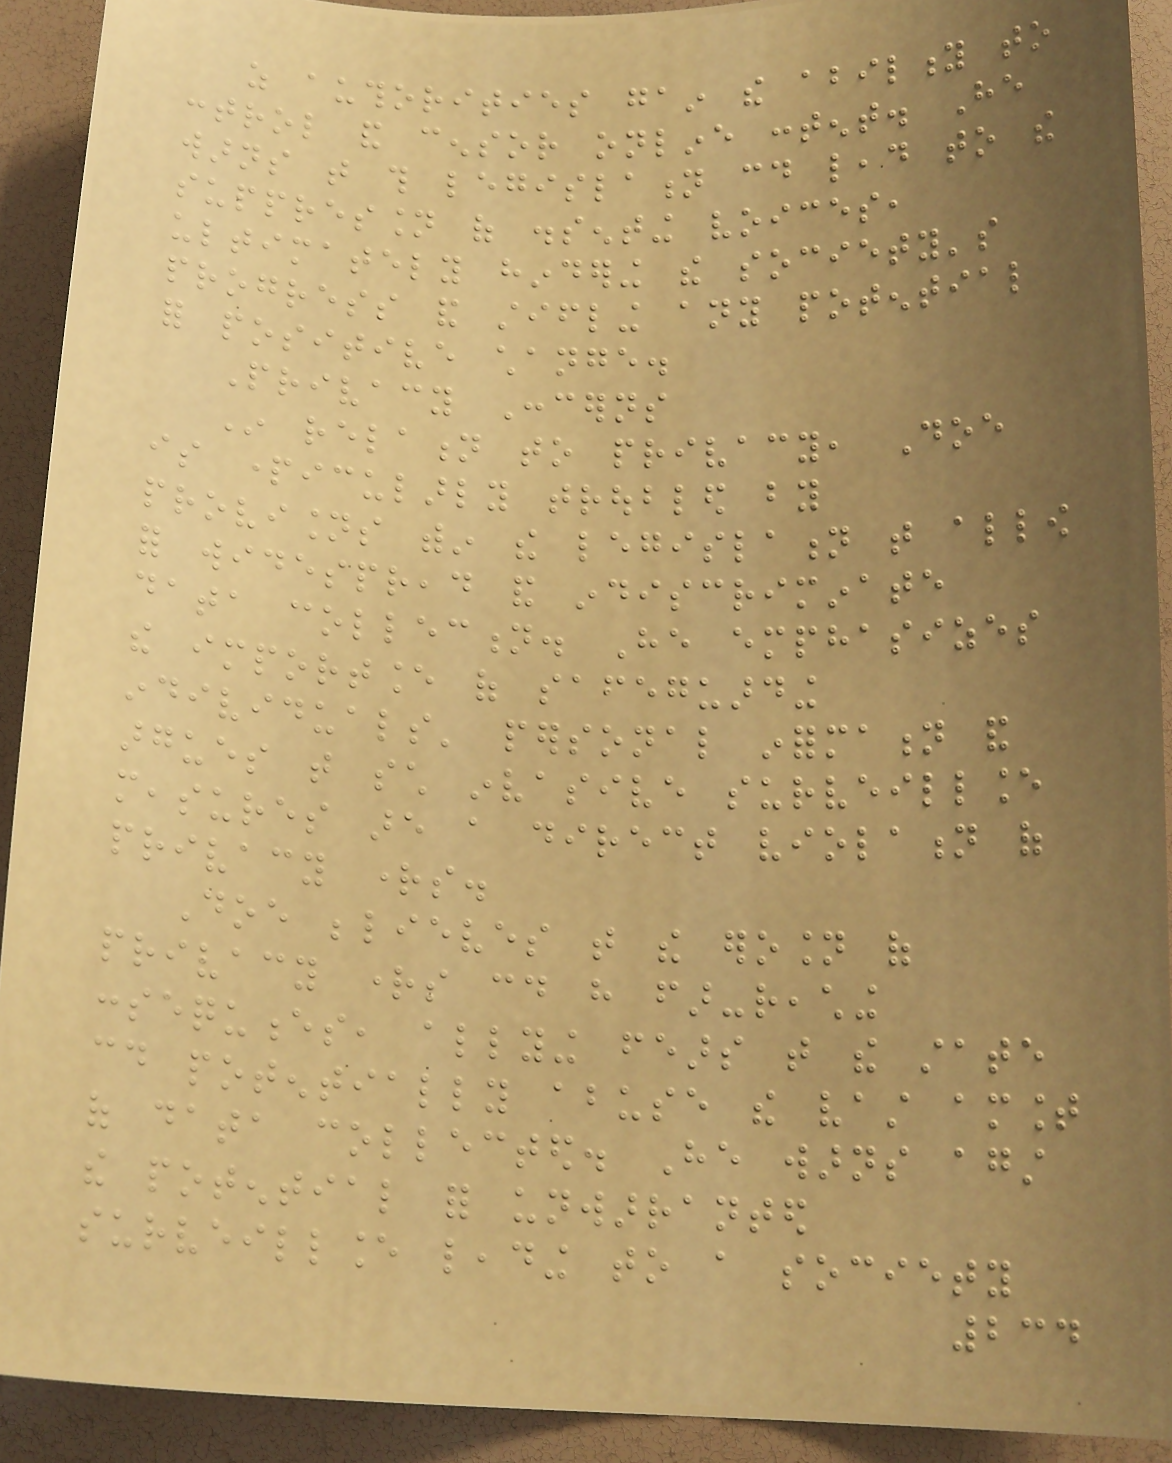as authorities gain the ability to
control and censor online content. He
warns that this legislation could lead to the
suppression of dissenting voices,
ultimately hindering the society's
progress and stifling any potential
for positive change.
Privacy Concerns
In relation to privacy, Doe
is particularly troubled by
provisions within the legislation that allow
for widespread and indiscriminate
data collection. He emphasizes
the importance of safeguarding
individuals' personal information and
argues that such invasive surveillance
measures are a direct violation of
privacy rights.
Doe believes that the erosion of
privacy rights could have far-reaching
consequences, allying fears that the state
could potentially abuse the vast amount
of data collected. He warns against
the potential for unwarranted
surveillance leading to a society
234
